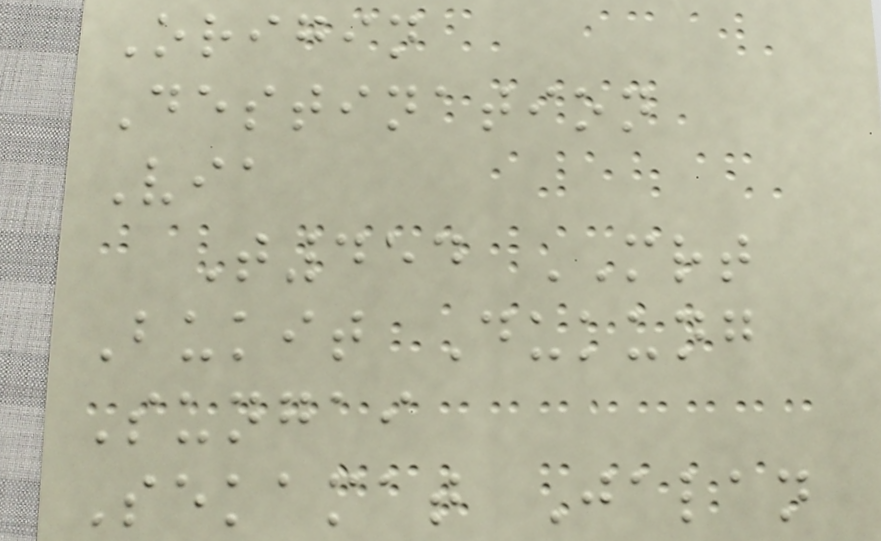Origin
Destination
Via
T454 MRT
Bukit Dukung
Sungai
Sekamat Jalan
